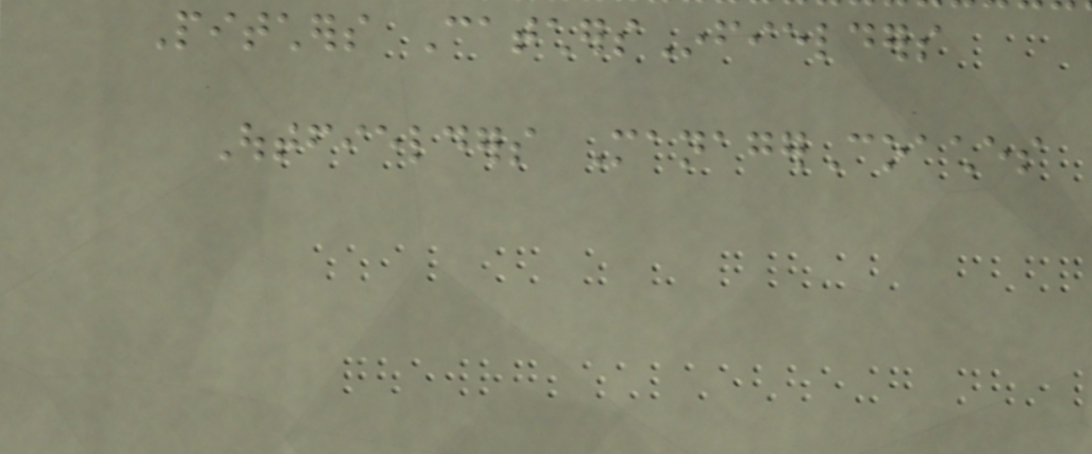Pitchers CatchersInfielders
Outfielders ManagerCoaches
